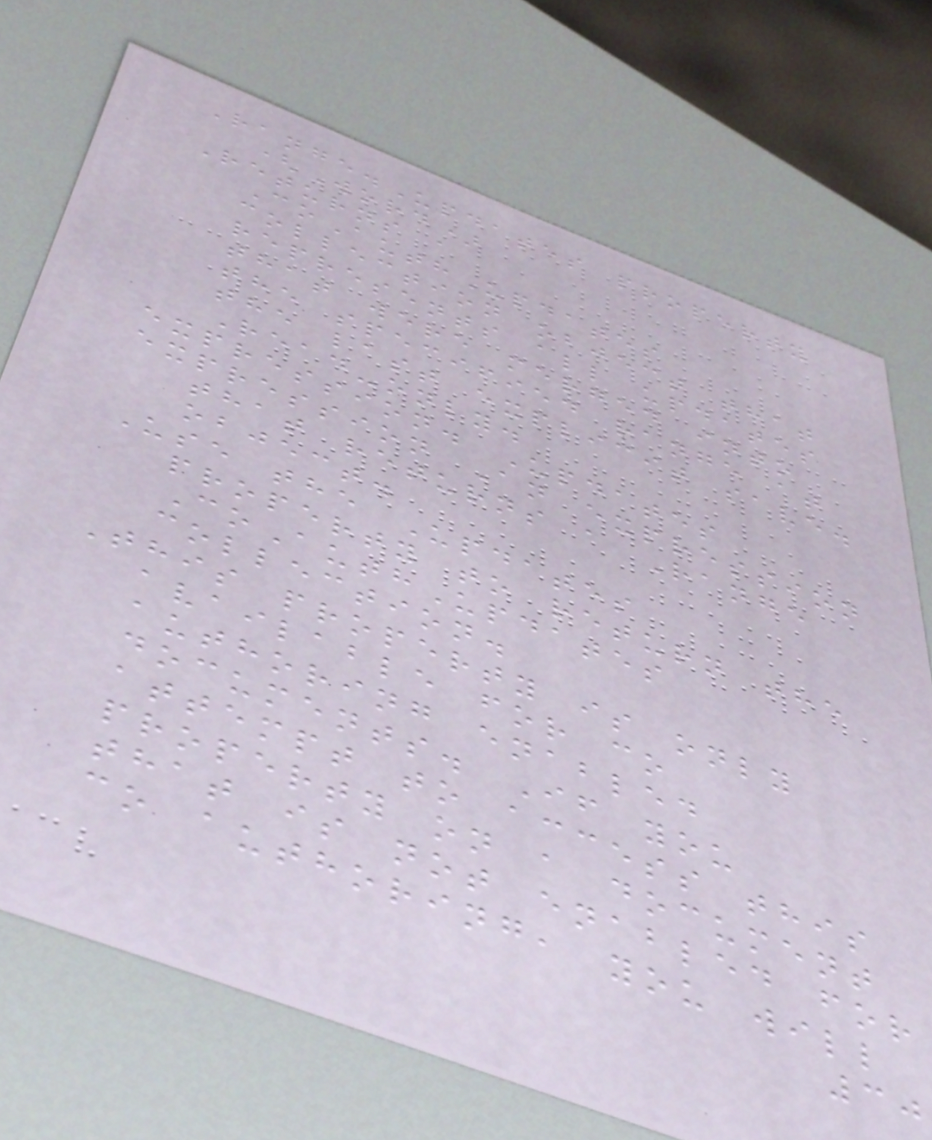Range.Updates property
(Word)
Returns a
CoAuthUpdates
collection object that
represents all updates
that were merged into
the specified range at
the last explicit save.
Read-only.
expression. Updates
expression An expression
that returns a Range
object.
Use the Updates
property to return the
CoAuthUpdates
collection.
This property is only
available for co
authoring enabled
documents. If you
attempt to access this
property on a document
that is not enabled for
co authoring, you will
30
